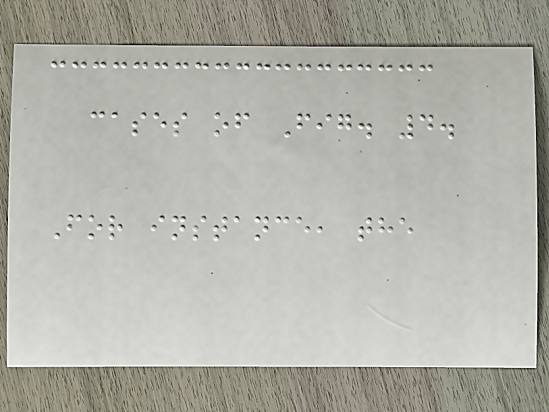cases of Fig. 4.
For instance, the
